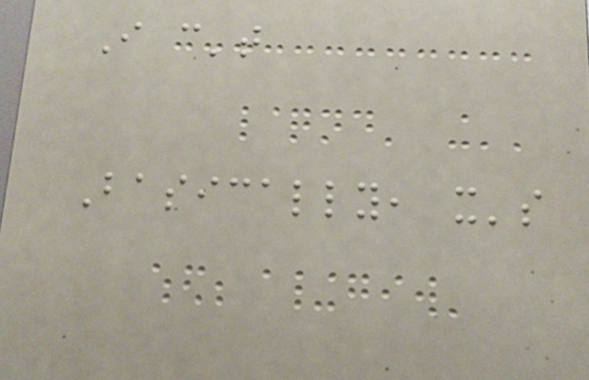I can't
Basically, it's
